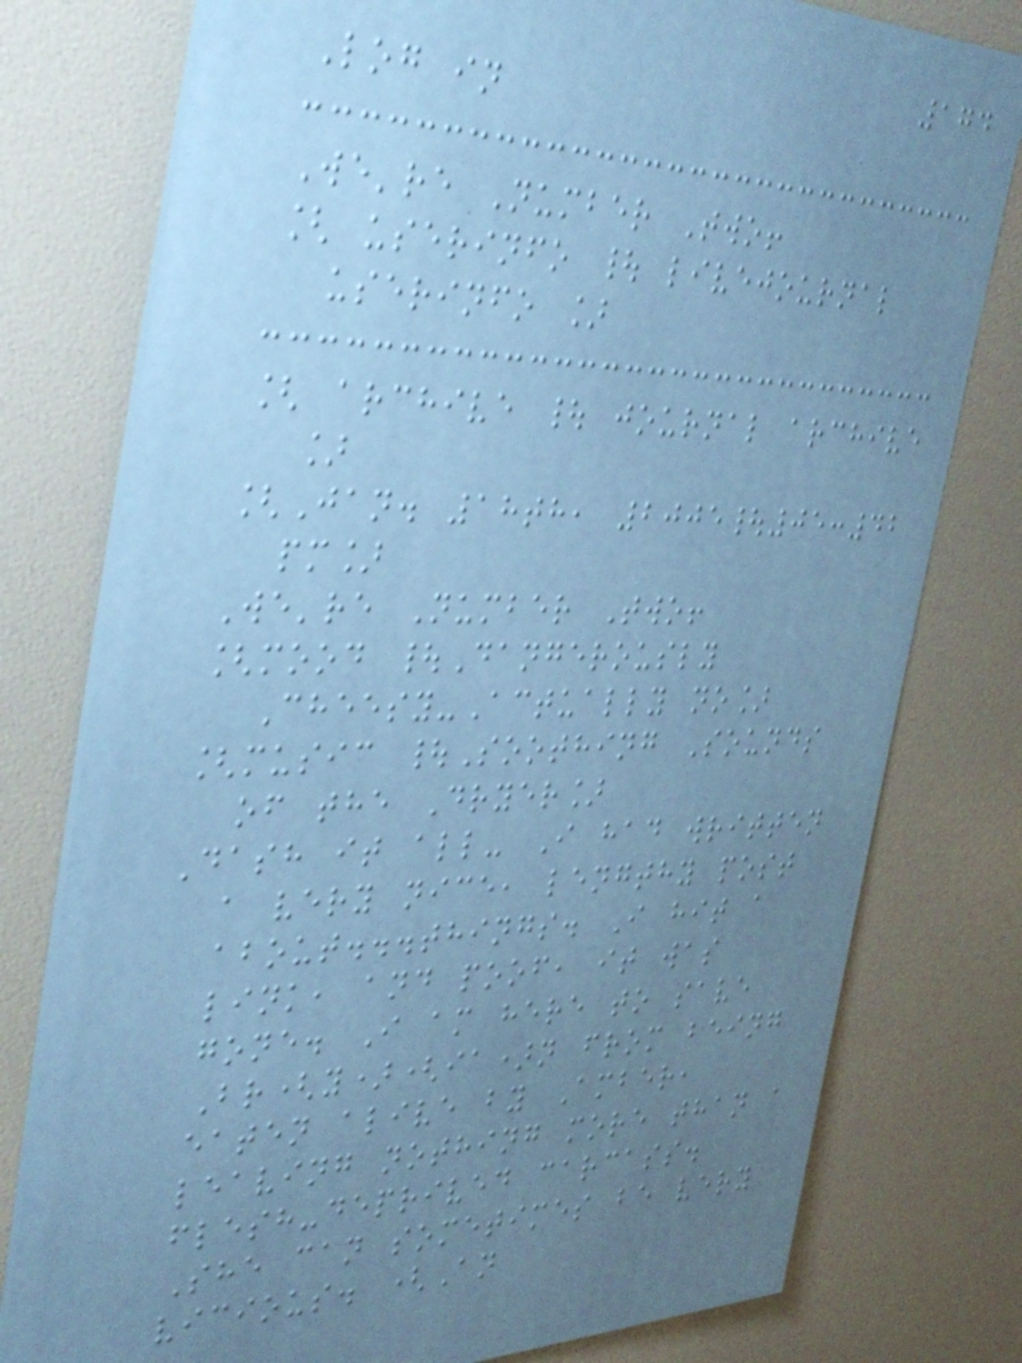174
Log in
We're Number Two!
[ userinfo | livejournal
userinfo ]
[ archive | journal archive
]
[Jan. 18th, 2005|05:42
pm]
We're Number Two!
[mood |Dangerously
Cheesy-Actually no]
[music |Soothing Sounds
of the Dryer]
Dash it all- I had written
a very nice, lengthy post
about...things. I hit a
link, and poof, it was
gone. I am here to save
Br(y)(ia)n from being
eaten alive by Amber,
leaving nothing more than a
flesh-deprived carcass.
She can sometimes be very
vicious. (An
